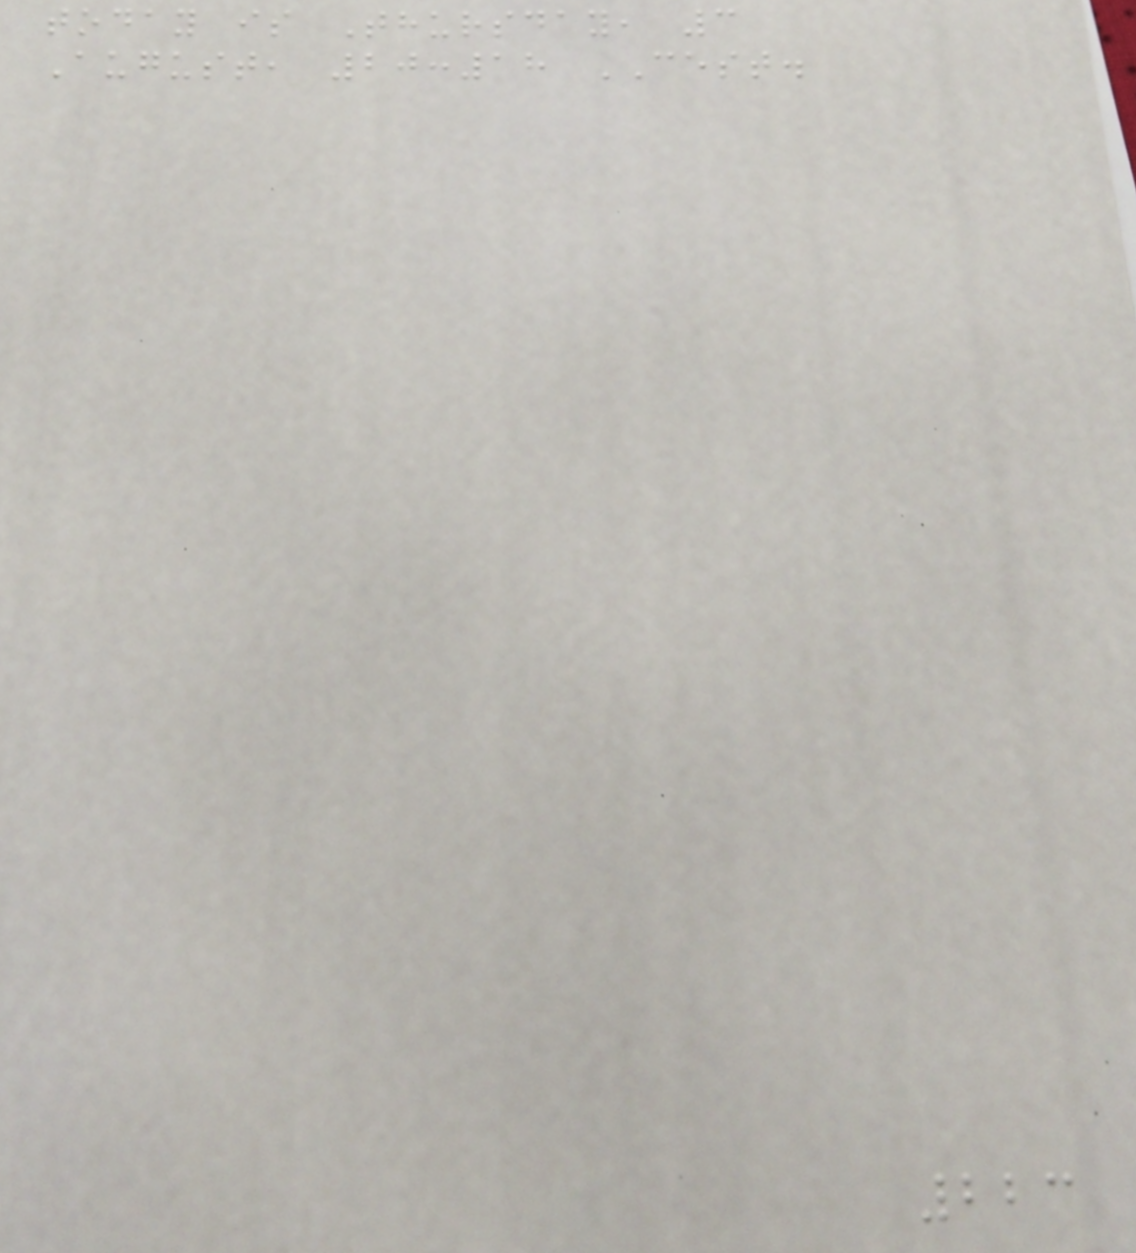today is Thursday, 3
August, 20:18 CEST.
223
